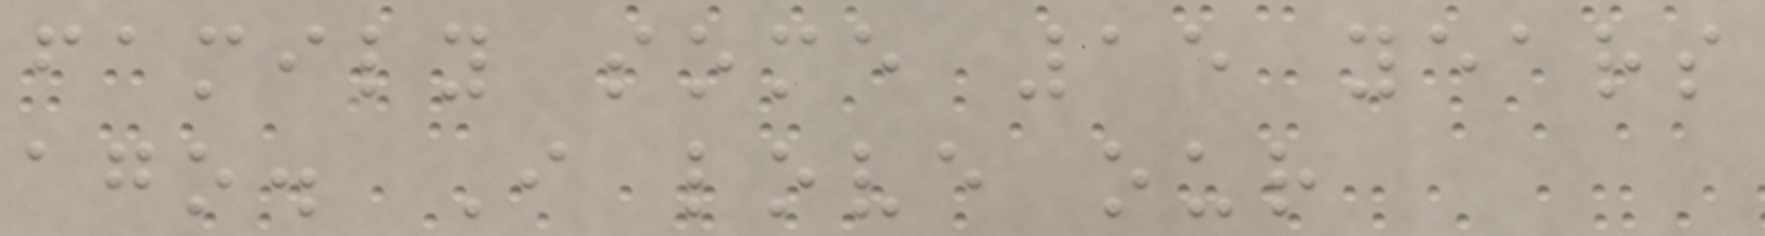family some 15 years
ago. I love our
